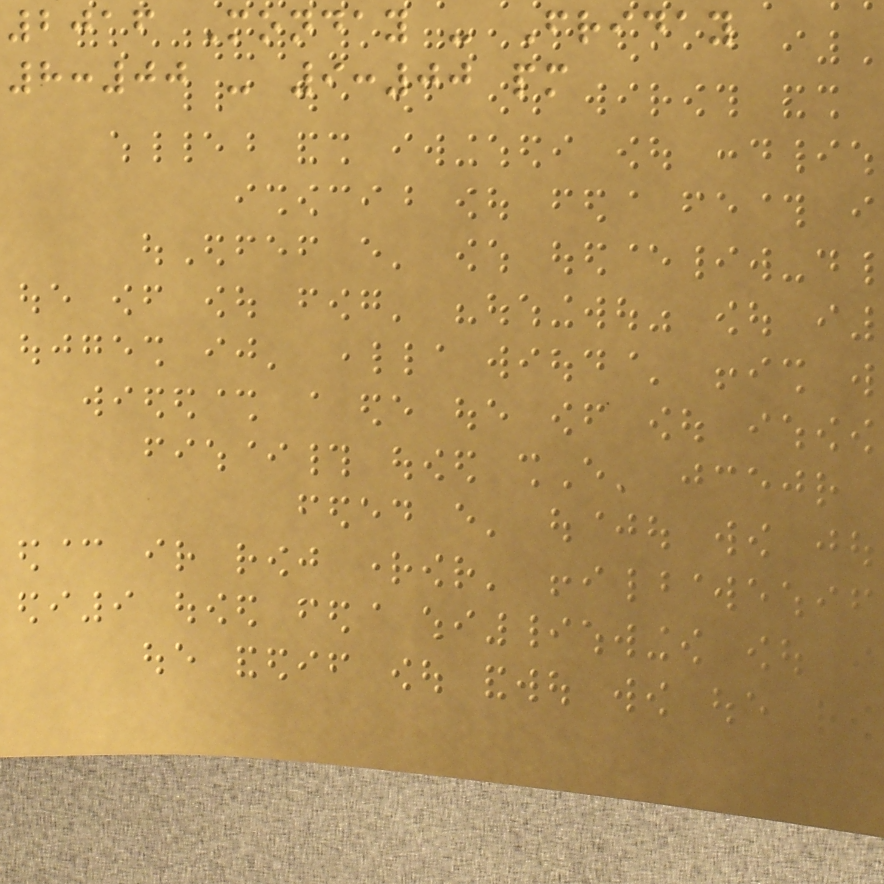2016 Monday - Friday
8:00 - 9:00 pm
